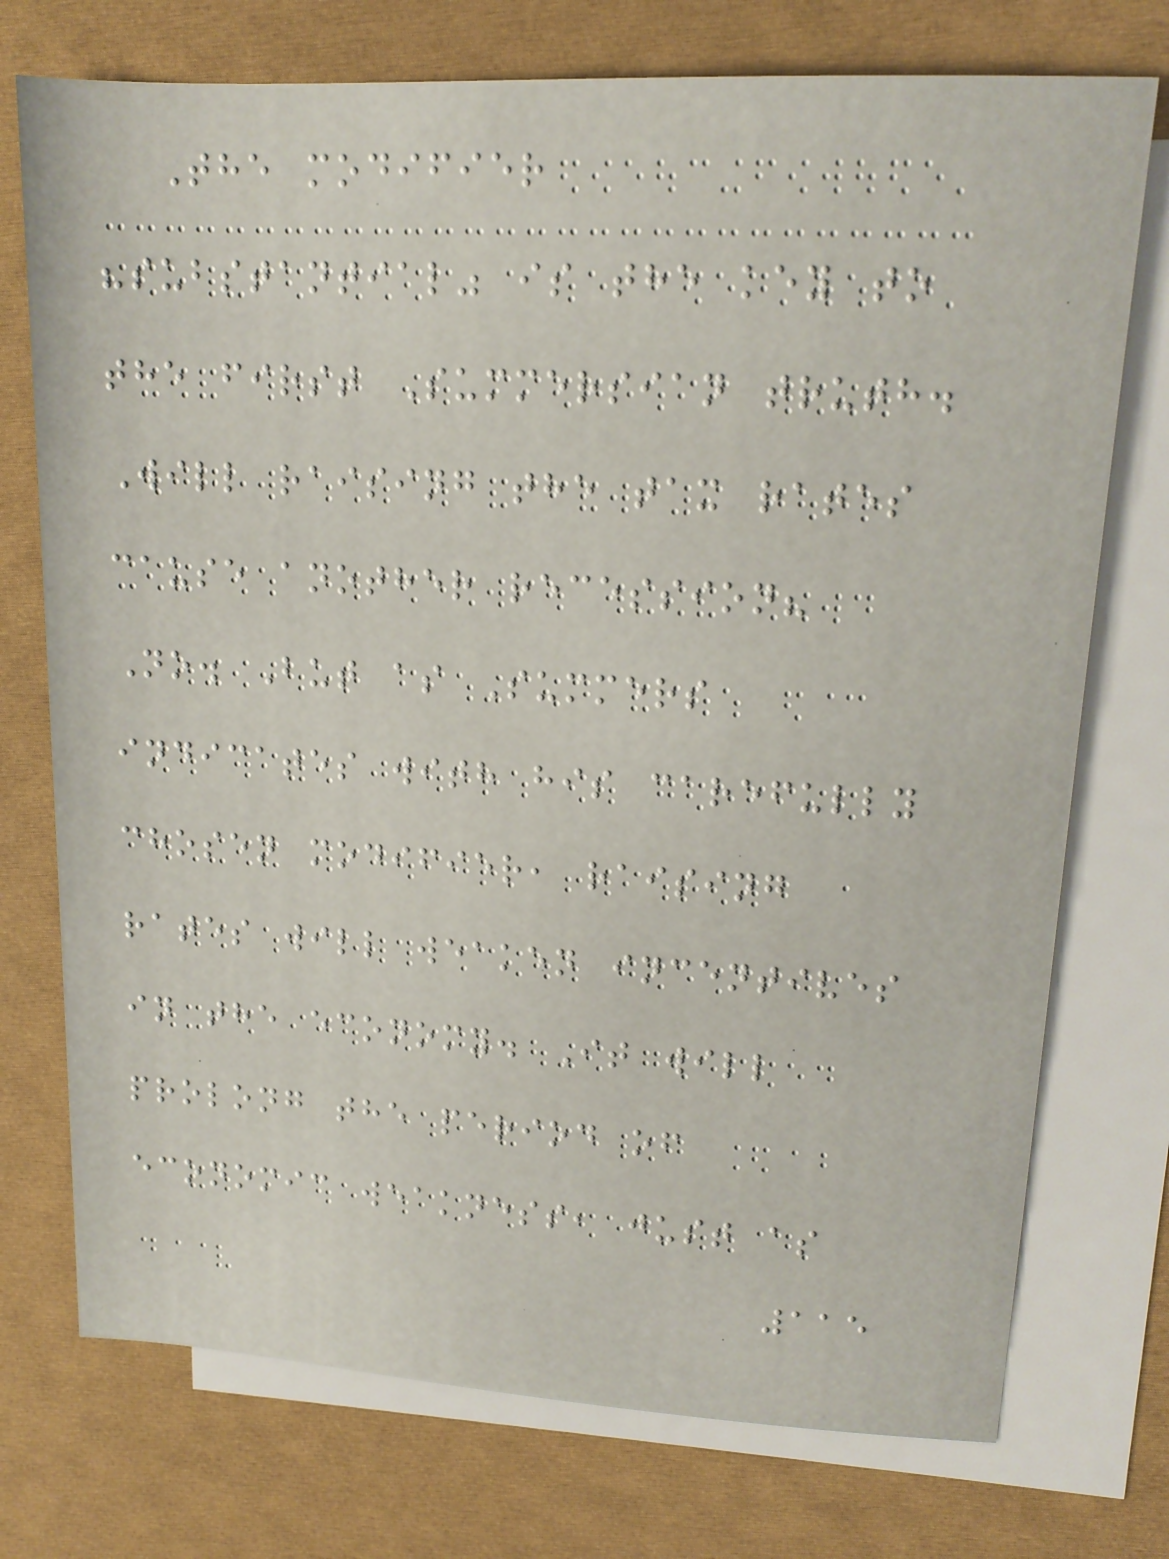The modifier
"substantial" is the key to
the first Summersian truth.
Will raising the tax rates
cause another recession?
No. But as Summers
indicates with his carefully
chosen modifier, raising
rates will weaken incentives
in the economy. It will
prolong the period of
economic weakness, just as
115
